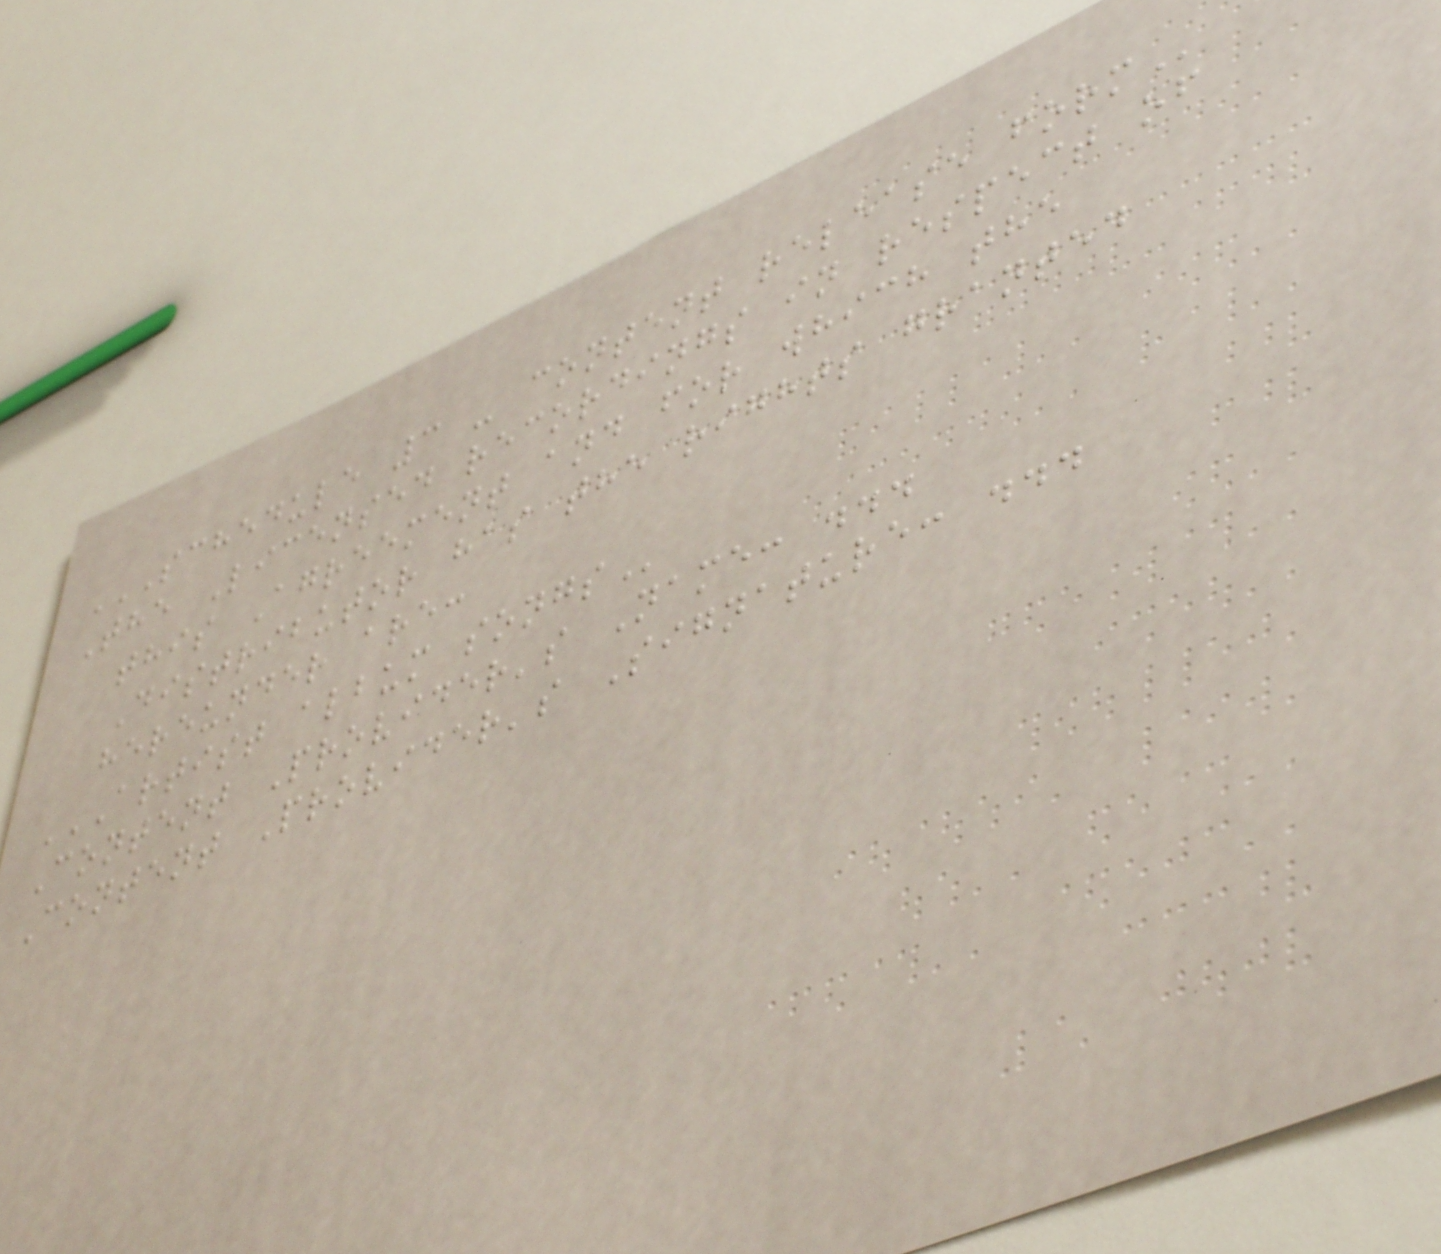SCHEDULE 3 - CONTENT RELEASE FORM
The Licensed recordings in respect of
this Agreement and for which the
Distributor has the rights granted
hereunder are:
ARTIST ALBUM SONGS
Content Provider's Name: ...
Content Provider's Signature: ...
